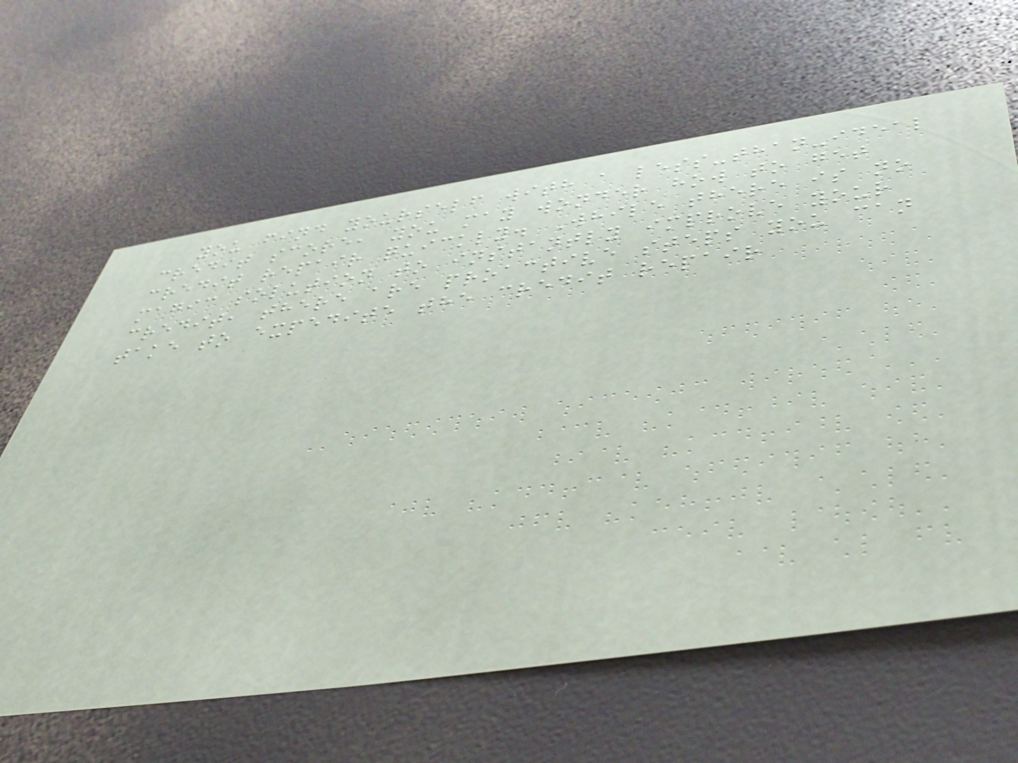you find yourself with a less-than-ideal
credit score, you may wonder how to get
credit repair quickly. While there is no
magic solution to instantly improve your
credit, there are proactive steps you can
take to expedite the credit repair
